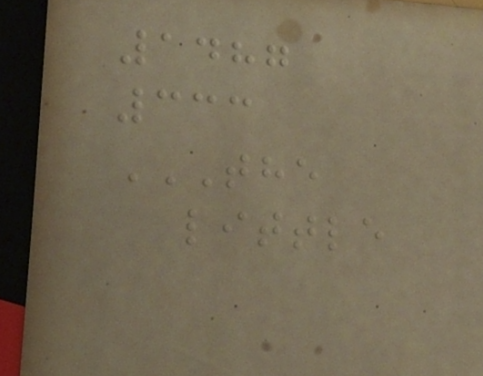1487
333
THE
LITTLE
